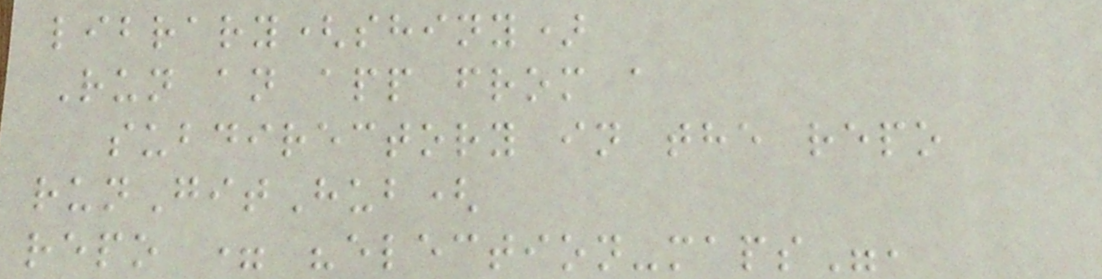library(shiny)
Run an app from a
subdirectory in the repo
runGitHub(
repo = "election-maps",
